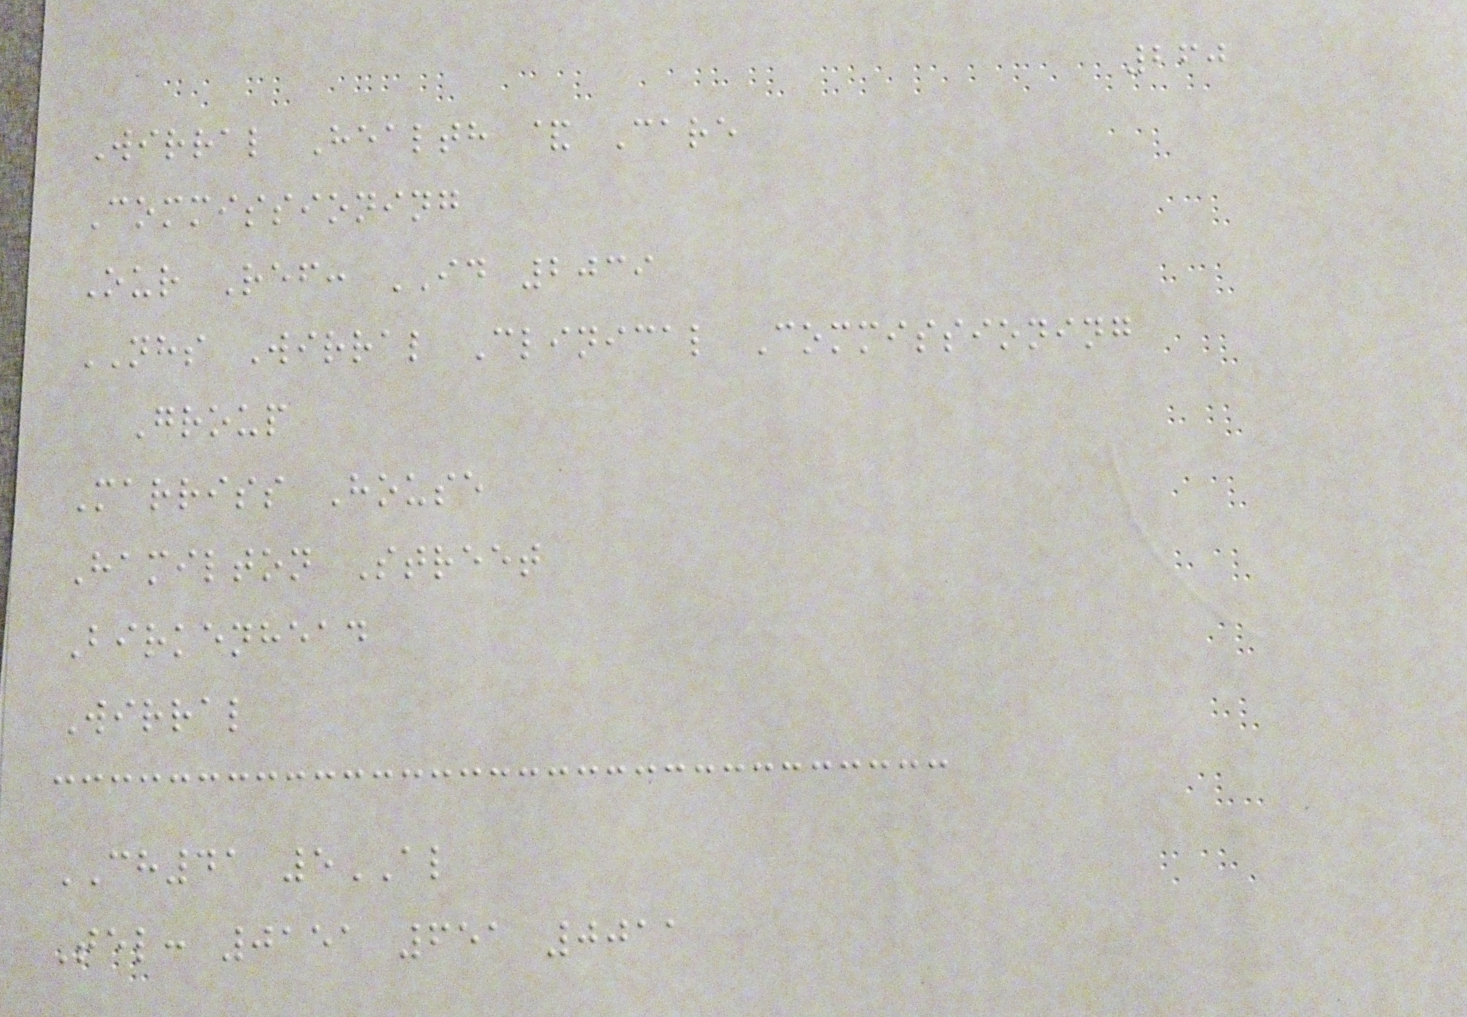260
Wirral Health & Care
Commissioning
Our Ref: ID 2039
NHS Wirral Clinical Commissioning
Group
Marriss House
Hamilton Street
Birkenhead
Wirral
CH41 5AL
Tel: 0151 651 0011
